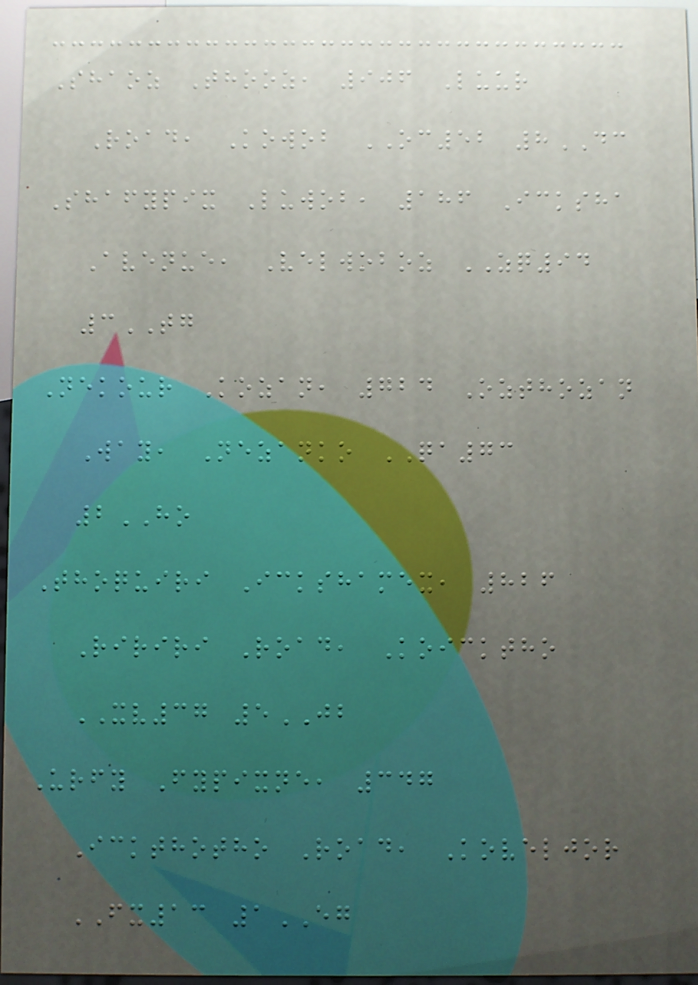Shaoz Thooz, 906 Luur
Road, Kowob OC52 8DC
Shafypix Luwob, 186 Icksha
Avenue, Velwoboz ZQ94
3TG
Nekour Kozan, 724 Ozthozan
Way, Nezanko QA73
2HO
Thoquiri Ickshamex, 826
Ririri Road, Koicktho
XV37 5JB
Urfy Fypixne, 347
Ickthotho Road, Koveljor
FX13 1EG
